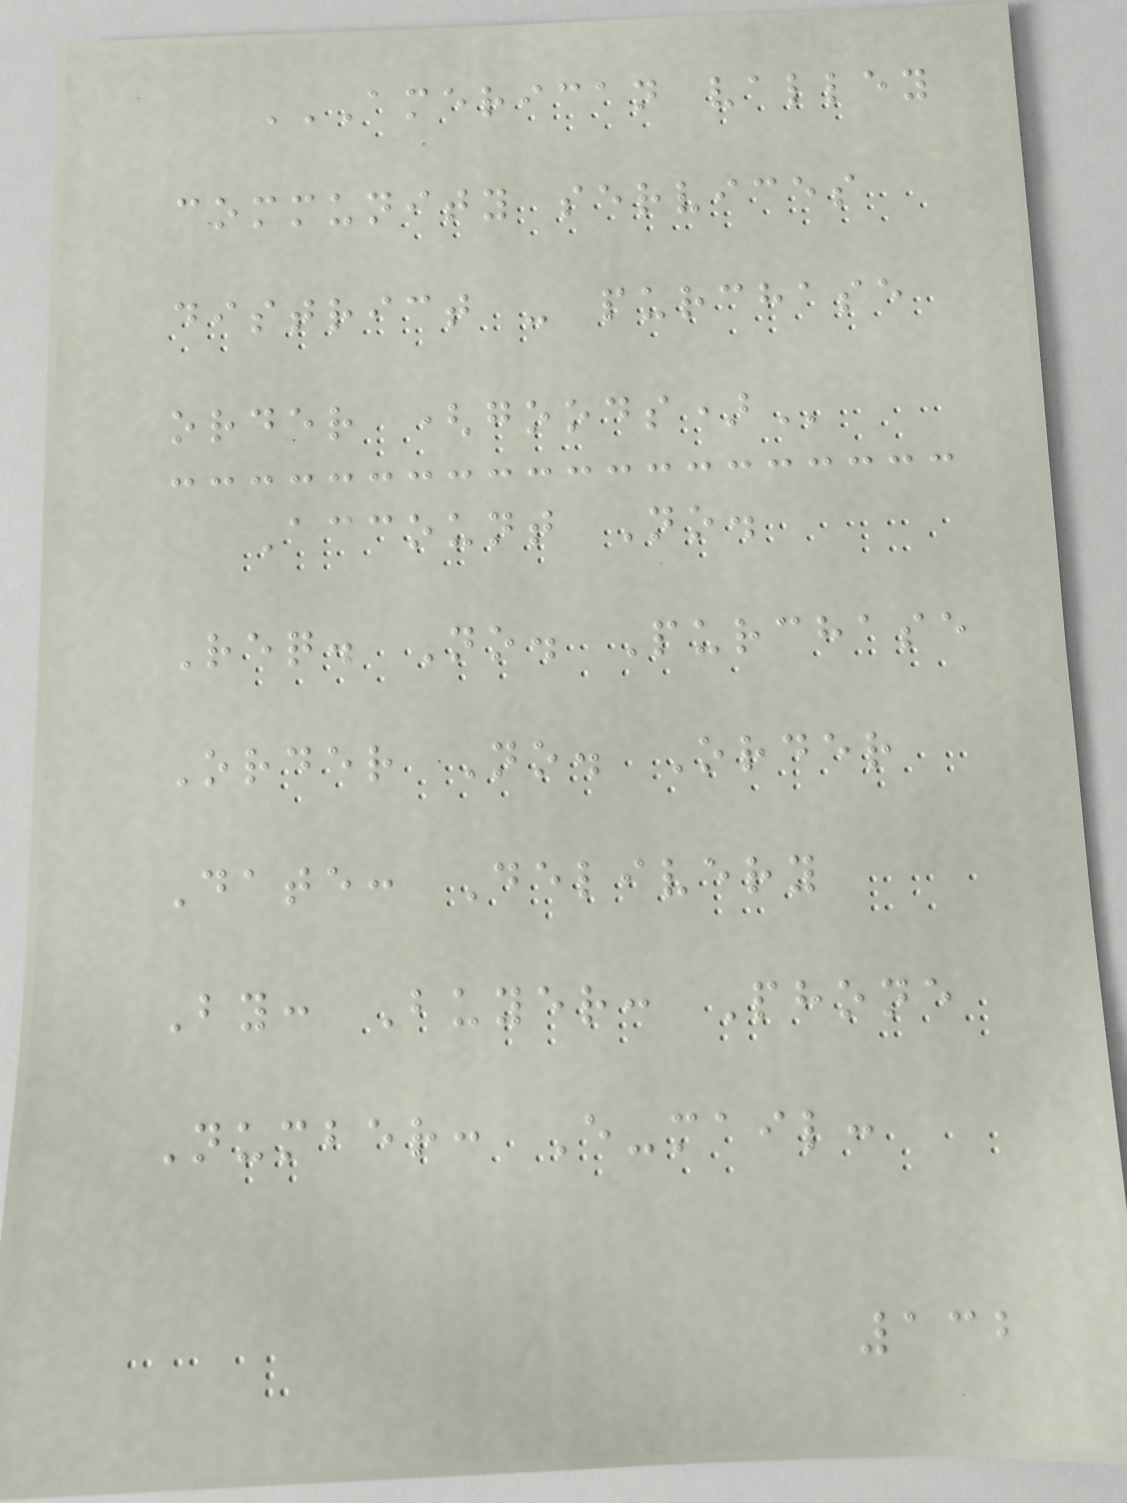AMERICAN VALLEY
COMMUNITY SERVICES
DISTRICT - PURCHASE
ORDER (GOODS)
Account No.
Req. No. Purchase
Order No. Order
Date: Delivery
By: Buyer: Phone
Number: E-mail:
132
